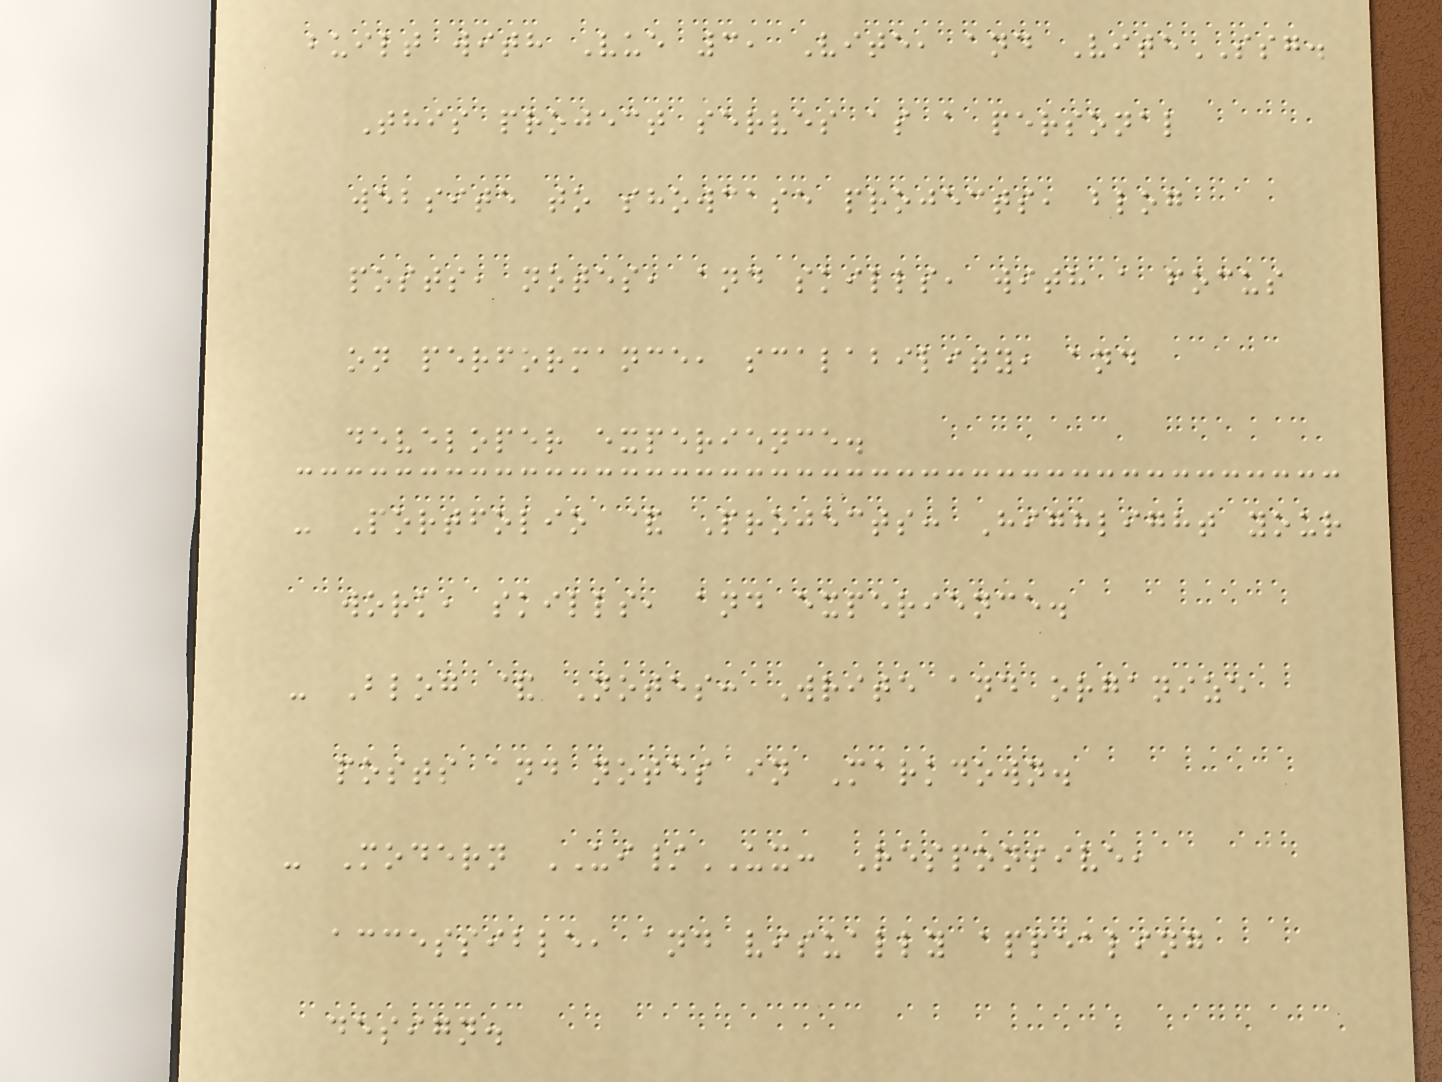built with Vue 3, Vite, and ViteSSG.
This project serves as a personal
website to showcase projects, blog
posts, notes, and skills, with a focus
on performance, scalability, and
developer experience.
- Portfolio & Projects: Highlight your
work, skills, and experience.
- Blog & Notes: Write and organize
posts and notes in Markdown.
- Modern UI/UX: Responsive,
accessible, and visually appealing
design.
